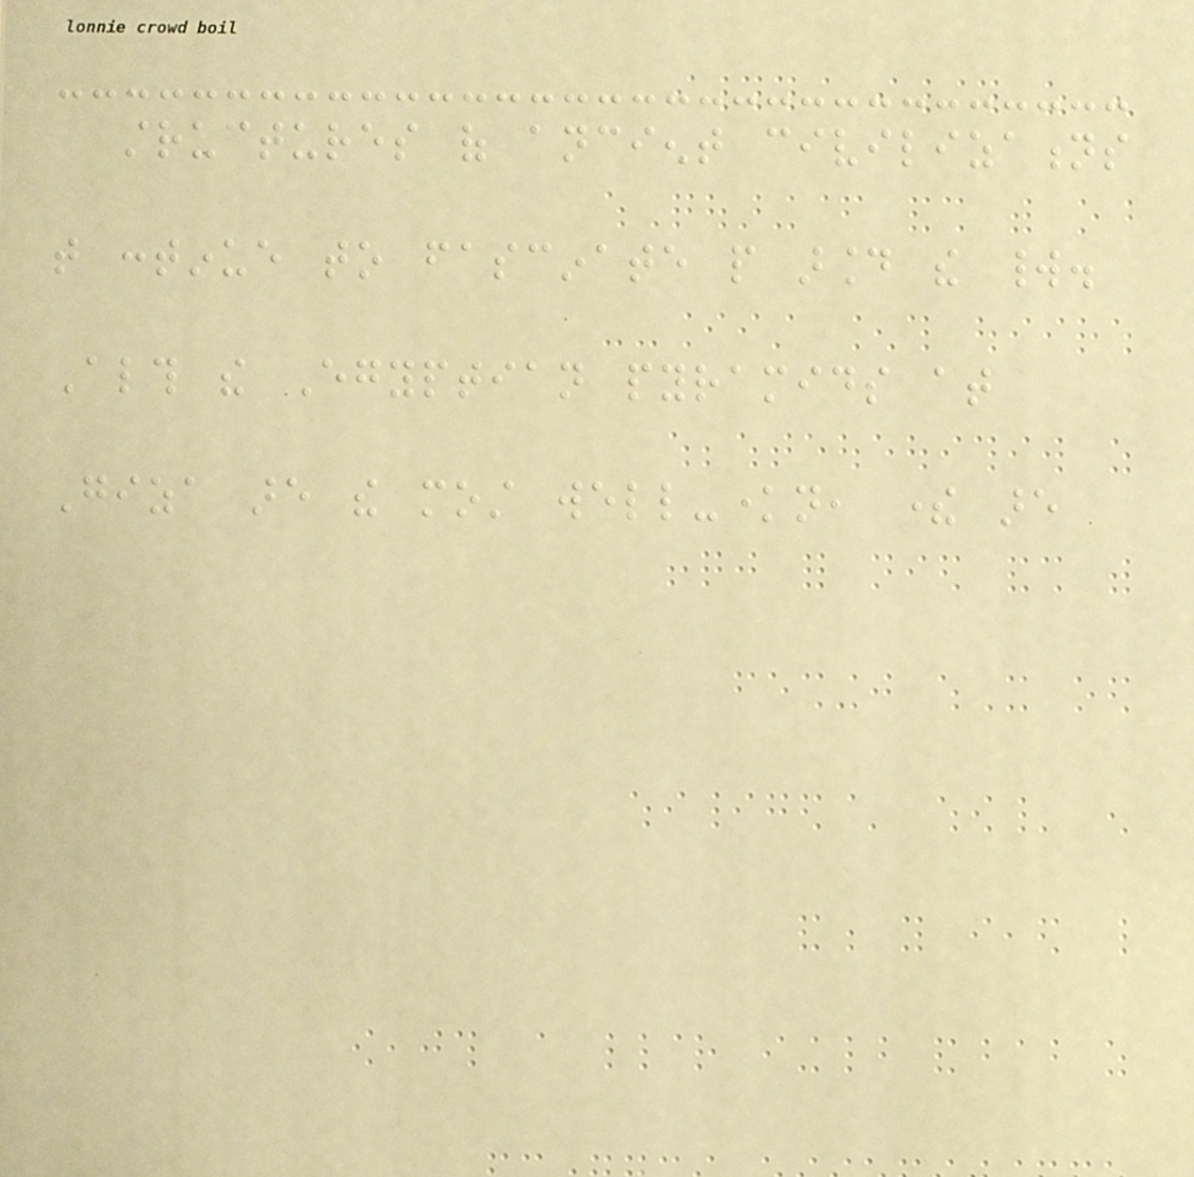structures of ancient civilizations
that continue to fascinate people around the world.
Although the Egyptian pyramids at
Giza are the most well-known, there are
